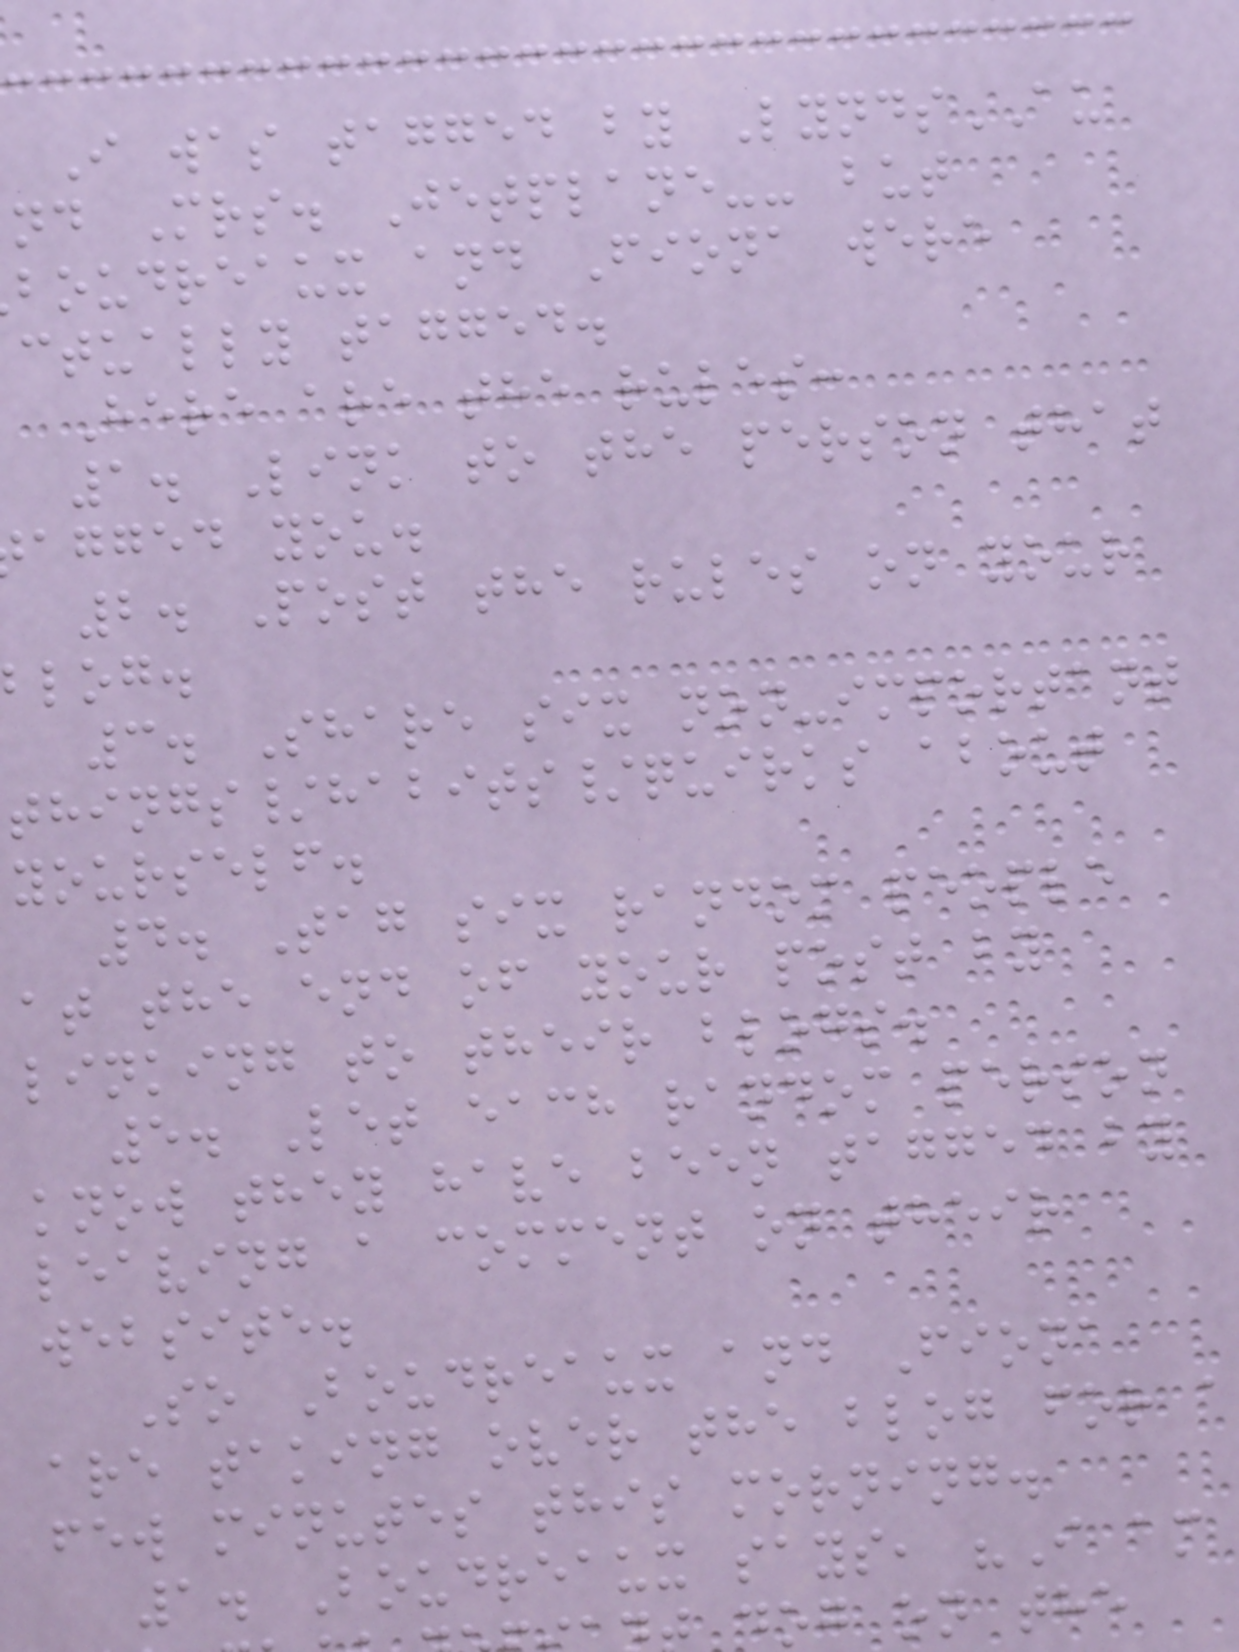I was tagged by LyndsAU
nd Mrs. Jetplane-- but
boudreaux and Fiona were
ctually tagged.
Here are the rules:
1. Link to the person that
agged you.
2. Post the rules on your
blog.
3. Share six non-important
things/habits/quirks about
yourself.
4. Tag six random people
at the end of your post by
linking to their blogs.
5. Let each random person
know they have been tagged by
leaving a comment on their
website.
So Boudreaux and Fiona
are taking over the blog for a
few minutes this morning.
1. Boudreaux says, "I am
dog on the
